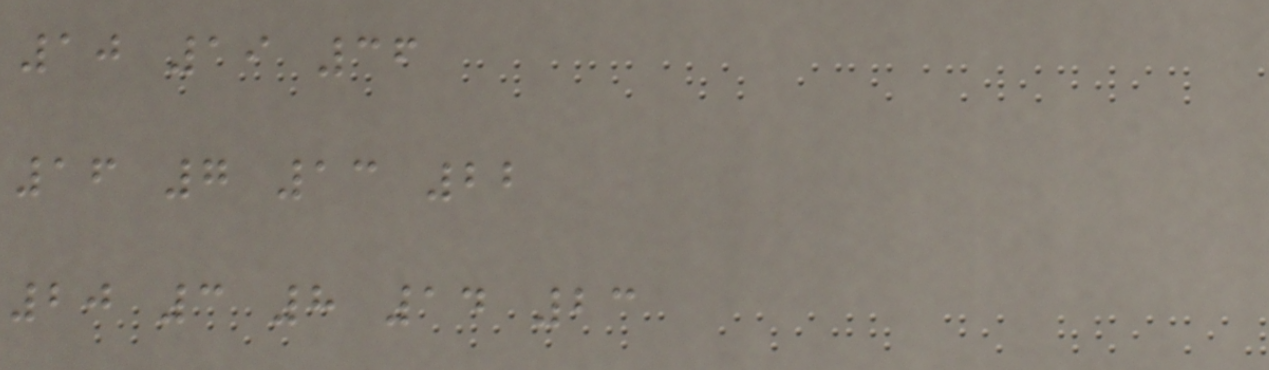10 19 36
16 7 13 22
20 3 8 14 23
